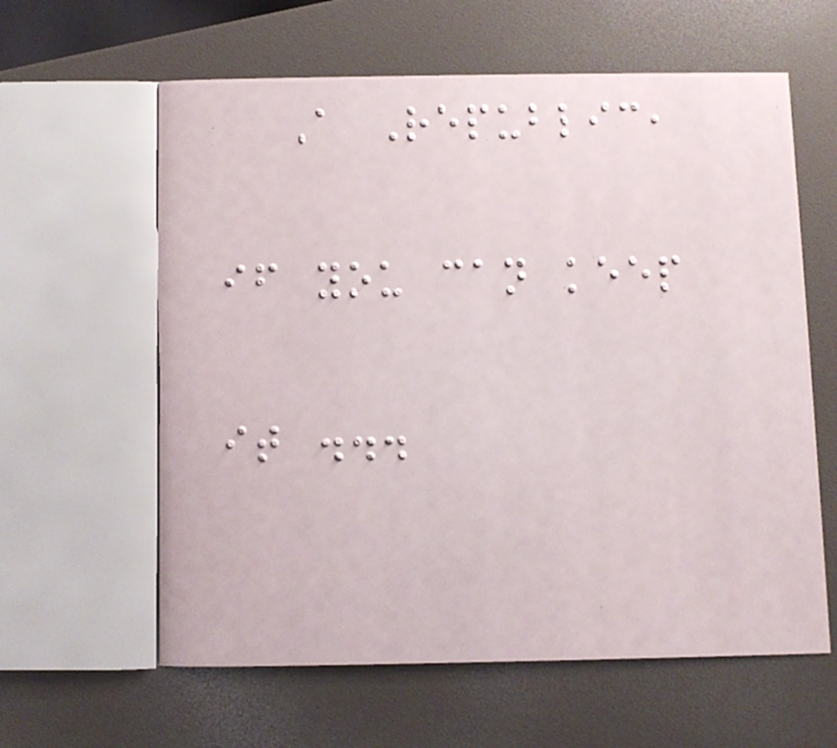A Republic,
if you can keep
it ...
